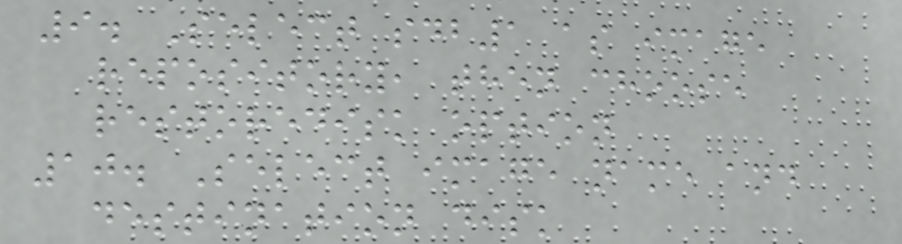9. Select sdb1 as image
repository, then choose
restoredisk option
10. Select image name and
destination disk
